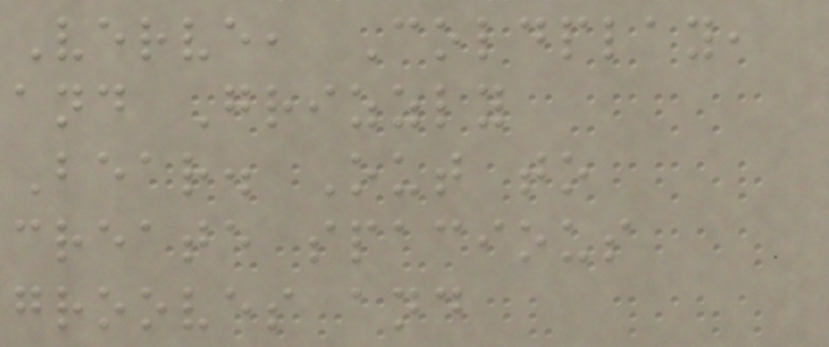Verve, Coldplay,
and Grizzly
Bear. Out to
create spacious
grooves and
